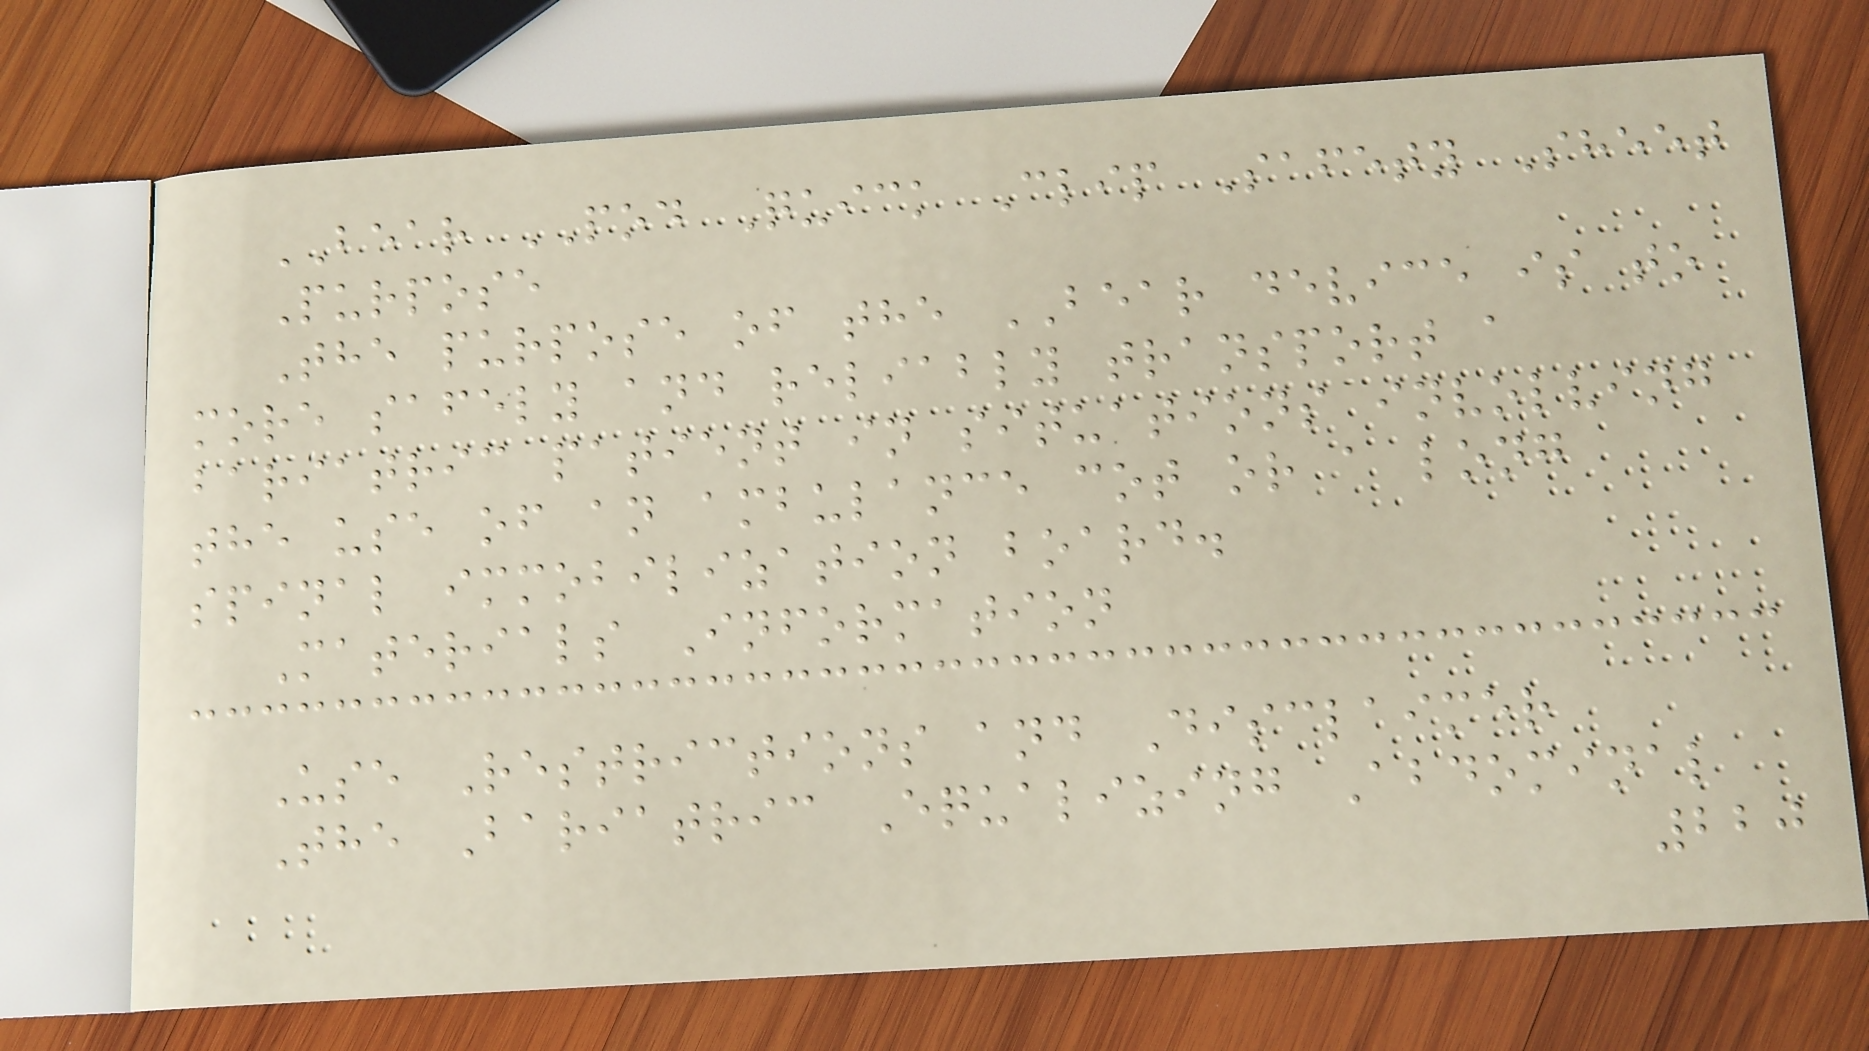BEAR POD Quick Clip Safety Sheet
Purpose
The purpose of the BEAR device is to
more safely and reliably transport a
bariatric patient in situations involving
the use of an ambulance cot or a long
spinal immobilization board.
Materials Information
Use Restrictions and Disclaimer
The Bariatric Equalizing Abdominal
220
